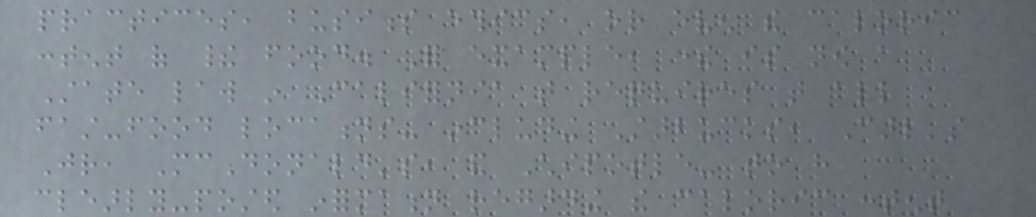practices, business ethics, or even the caloric
content of their food. For example, there is now a
State law in California that requires that all
fast-food locations- including Starbucks, Carl's
Jr, McDonald's, and Chipotle- to have
clearly-posted information regarding the caloric content
